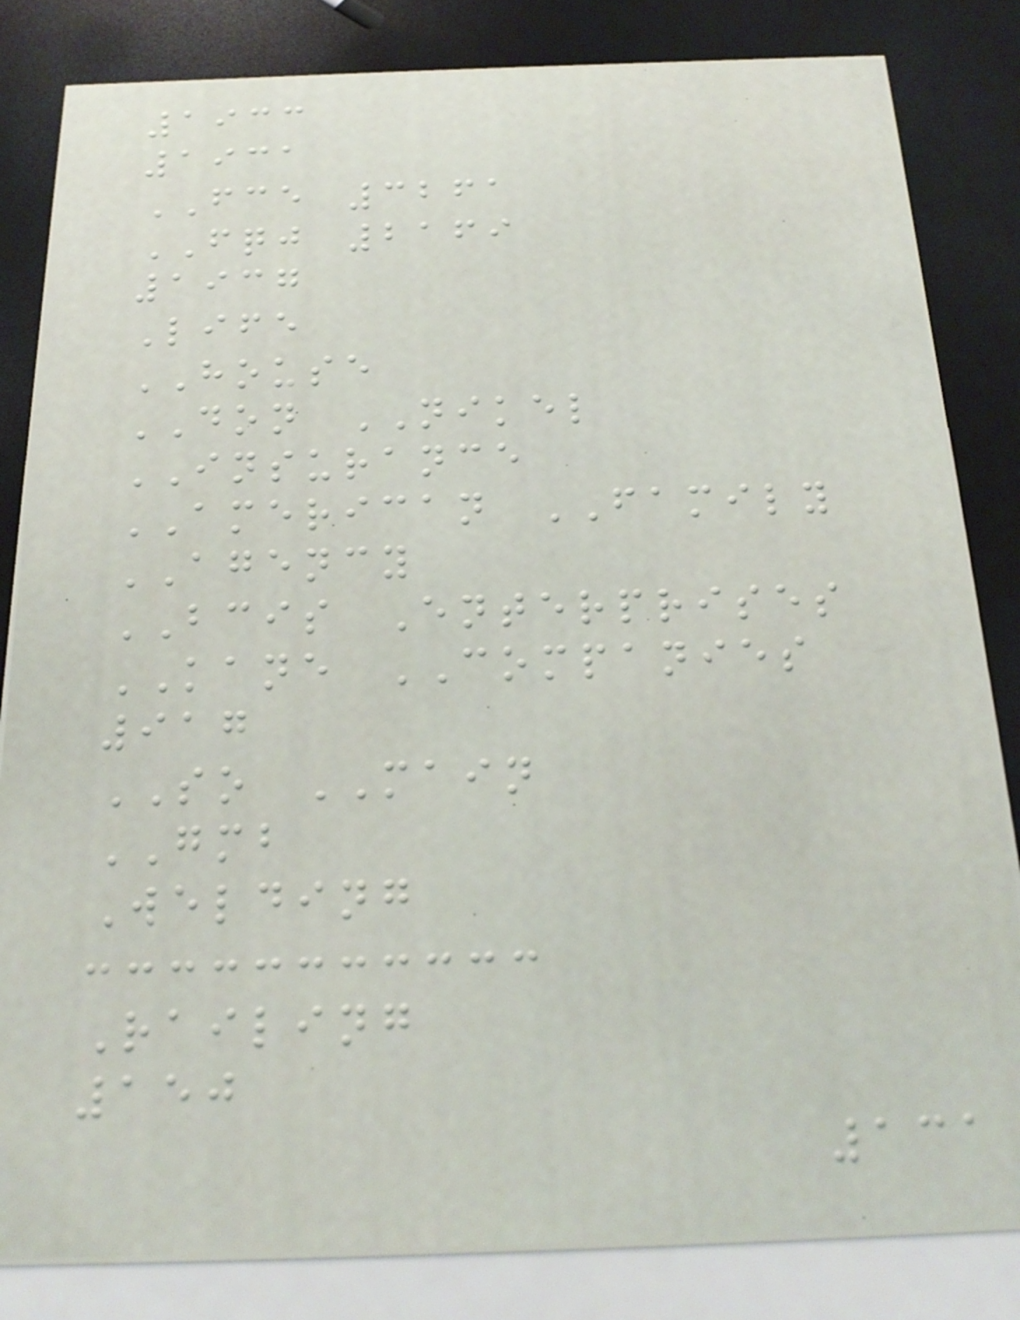1933
1931
FCE 3261
FQJ 2169
1937
Life
HOUSE
DON NIKEL
INSURANCE
AMERICAN FAMILY
AGENCY
BCIS Enterprises
KANE COMPANIES
917
SO MAIN
GMB
Welding
Railing
150
131
